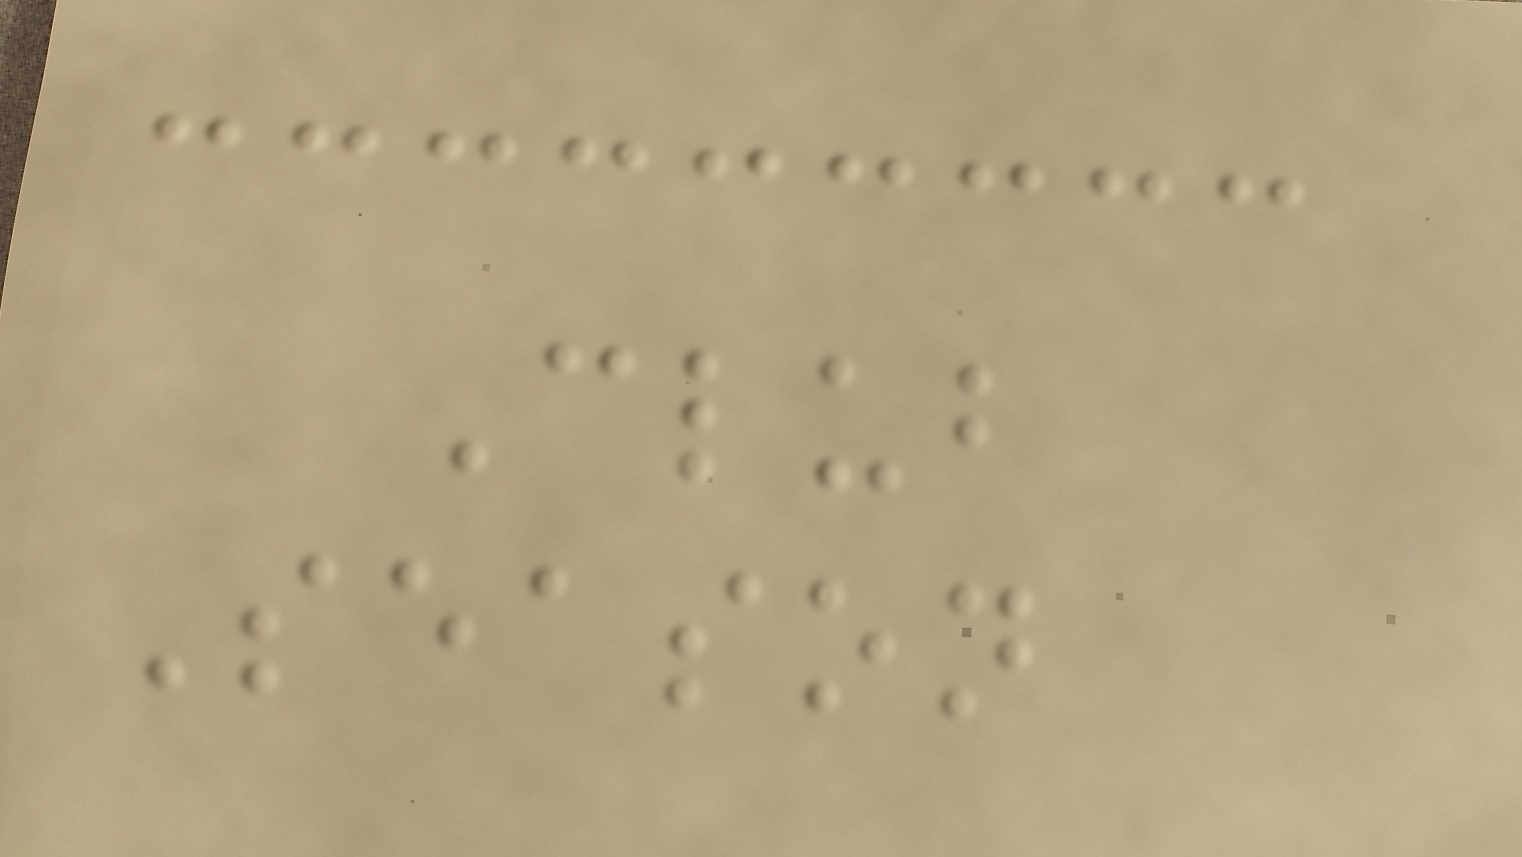Club
Season
